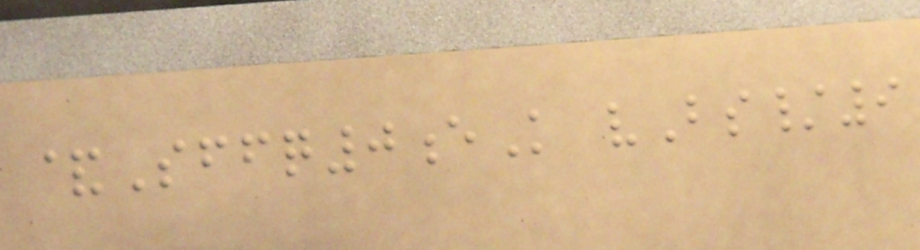&Sffq0eK vBs/9
